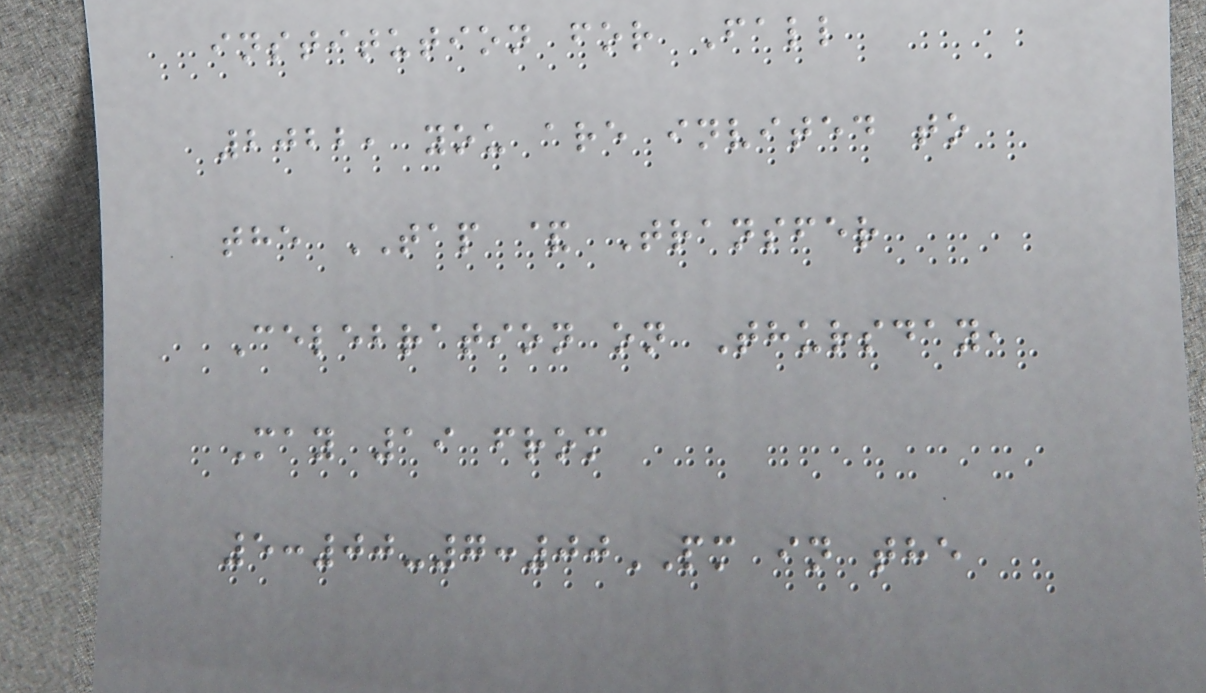institution for Fall
2022, you are invited to
the TAP & Transfer
Celebration on Thursday,
May 19 from
5:00-7:00PM in the
